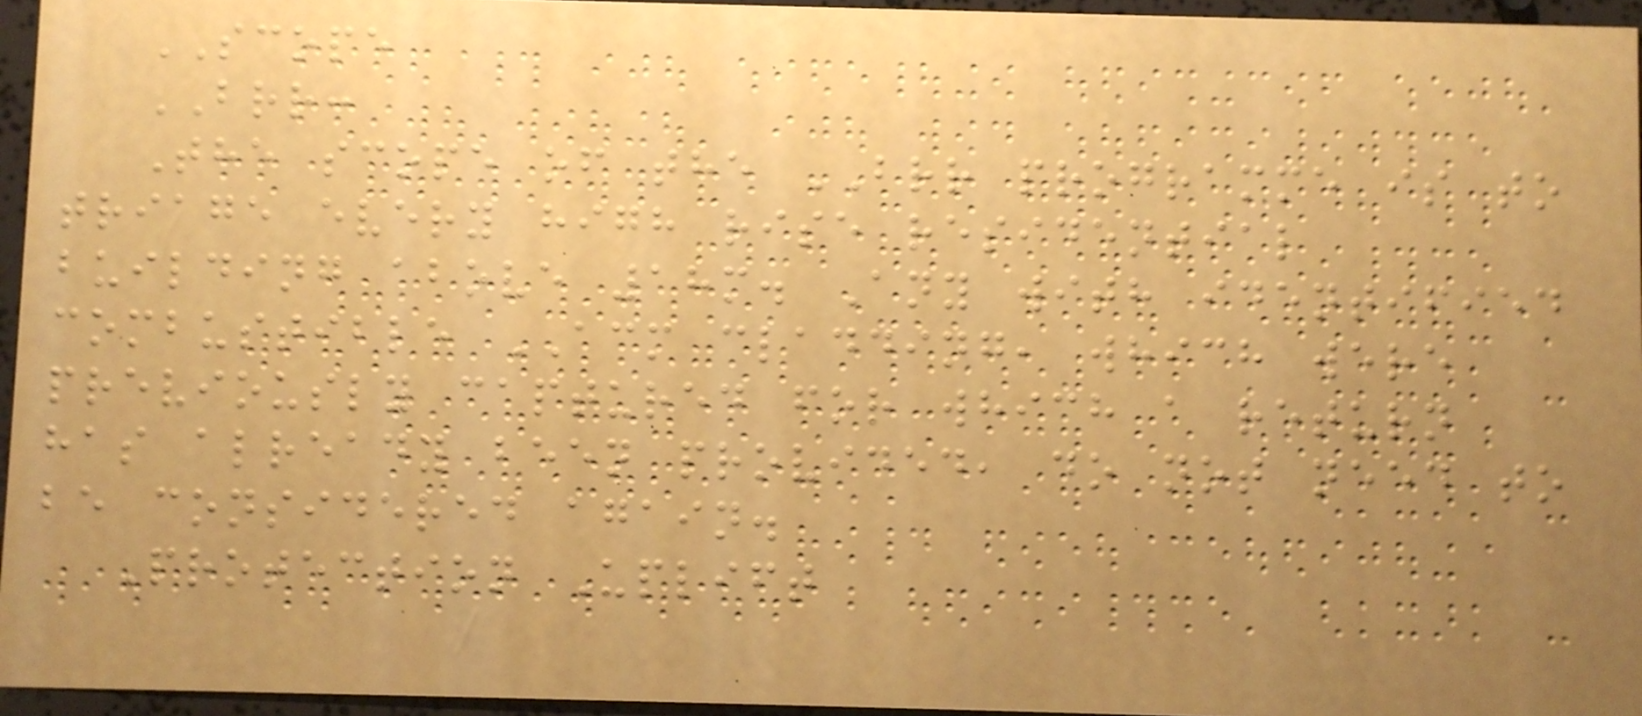SCOPE
BRR:
The scope of the BRR programme is to
triage every high rise residential
building above 18m. Any with identified
combustible ACM cladding, which were
previously captured for which a return
has already been provided, do not need to
be considered again.
Protection Uplift
